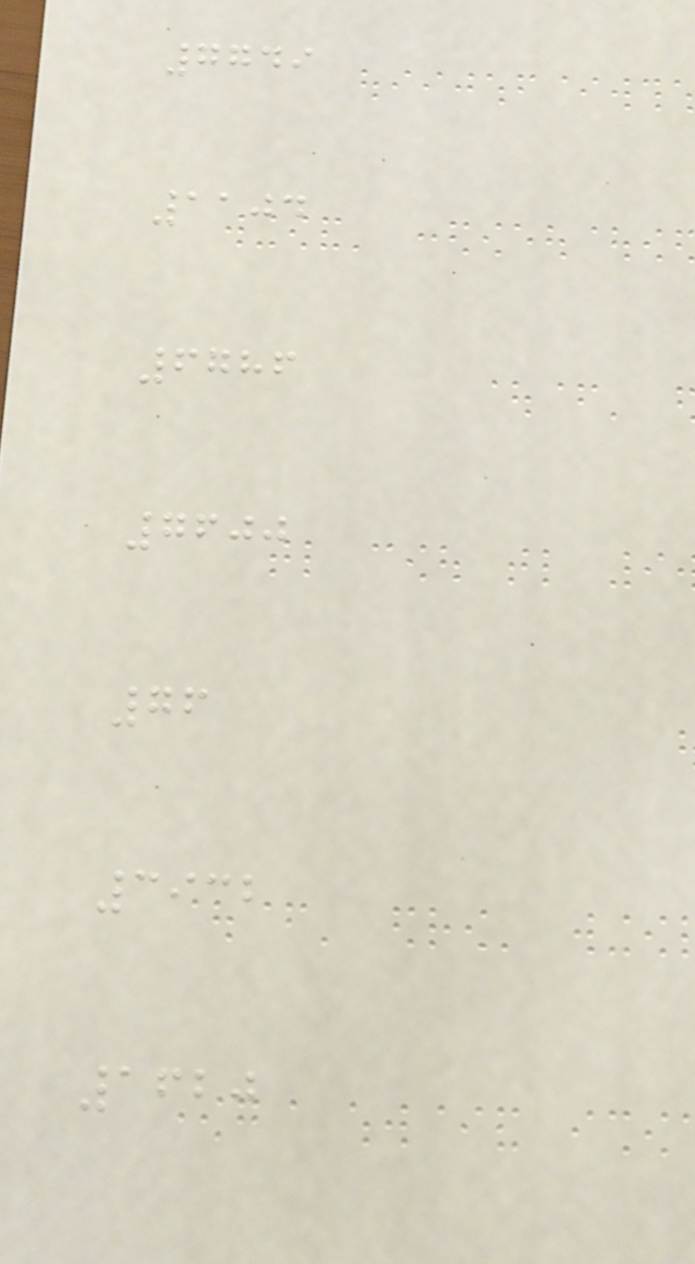7749
1104
6786
7600
76
3932
1620
